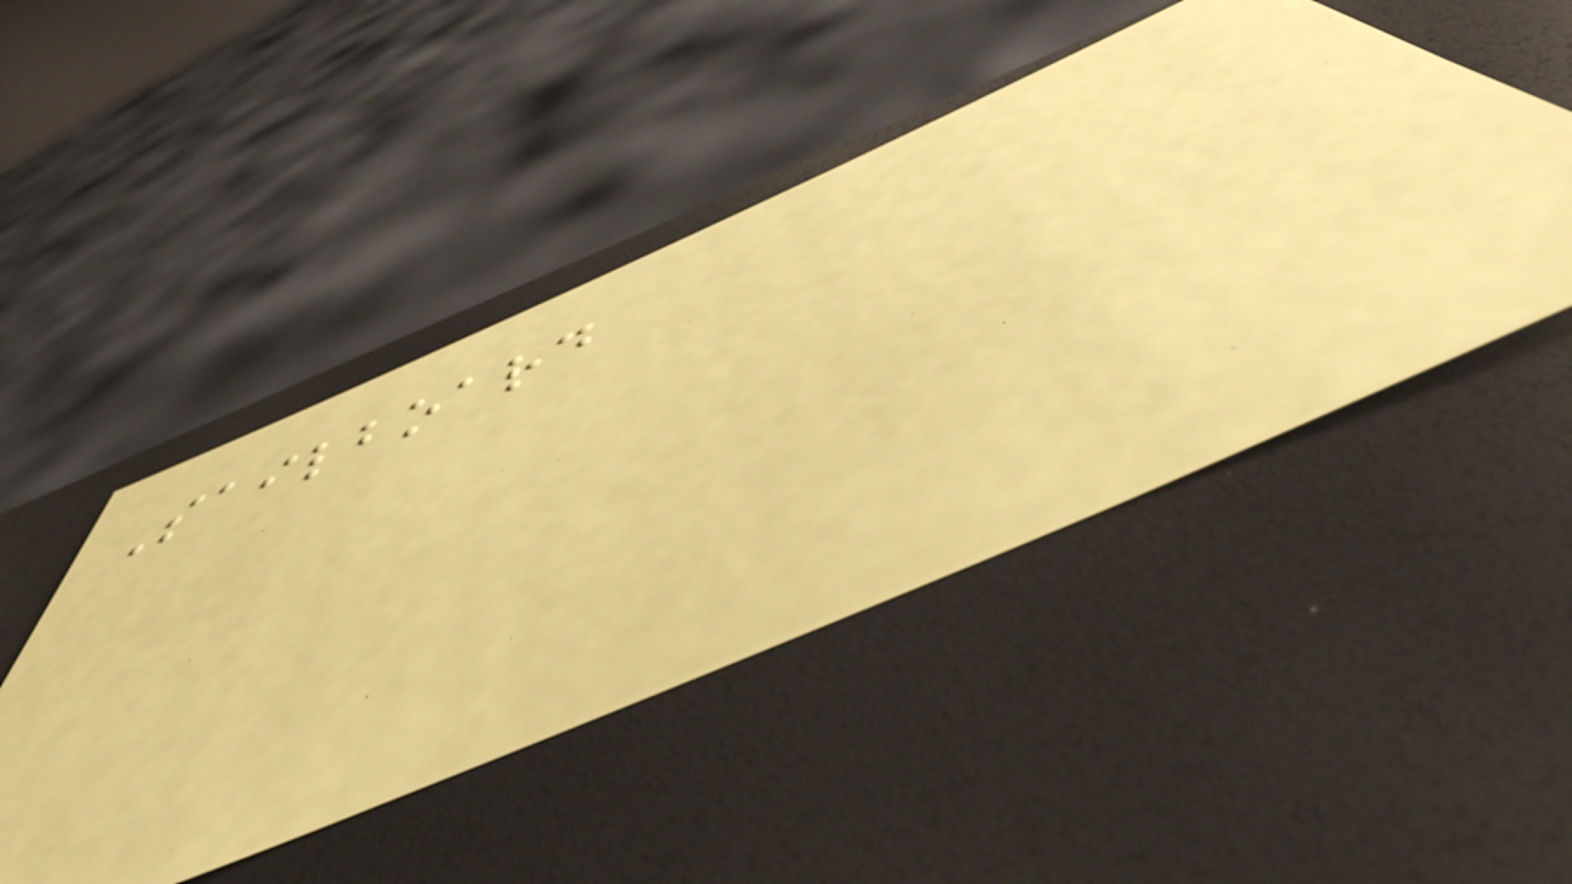Sailboard
